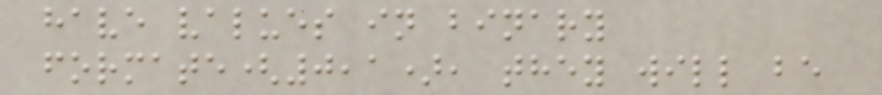have values in binary
formate(0,1), they will be
